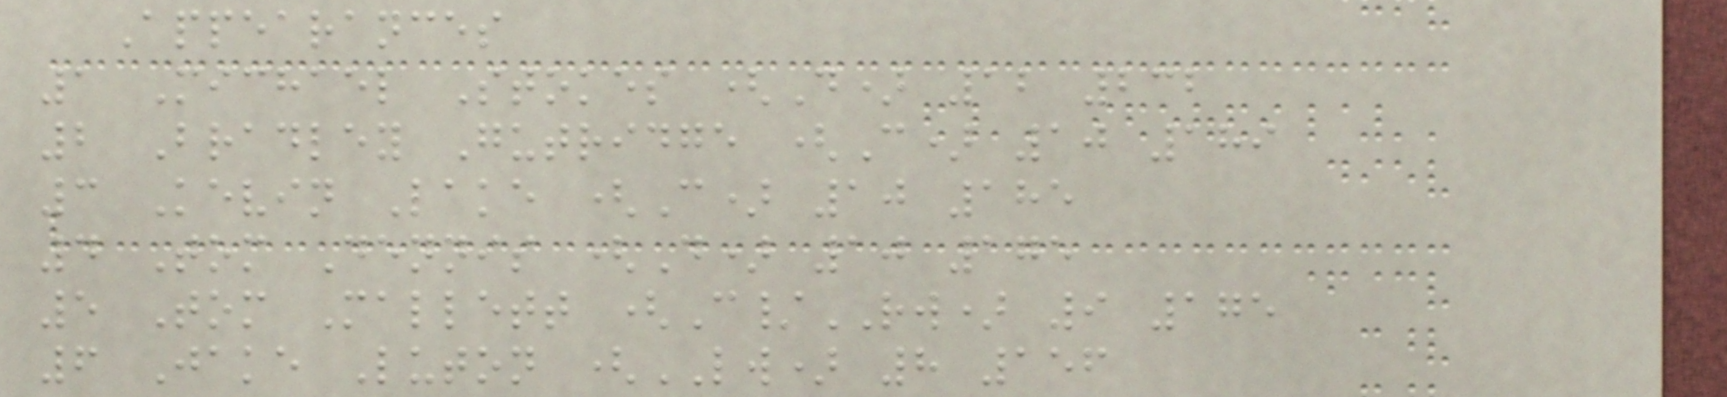Appearances
1 Michael Stokes (D) 12 232
2 Bradley Gutridge (C) 10 189
3 Kevin Lake (C) 10 185
4 Tom Dennis (D) 10 175
5 Tom Mallett (C/RW) 9 175
6 Jake Luton (LW) 8 156
